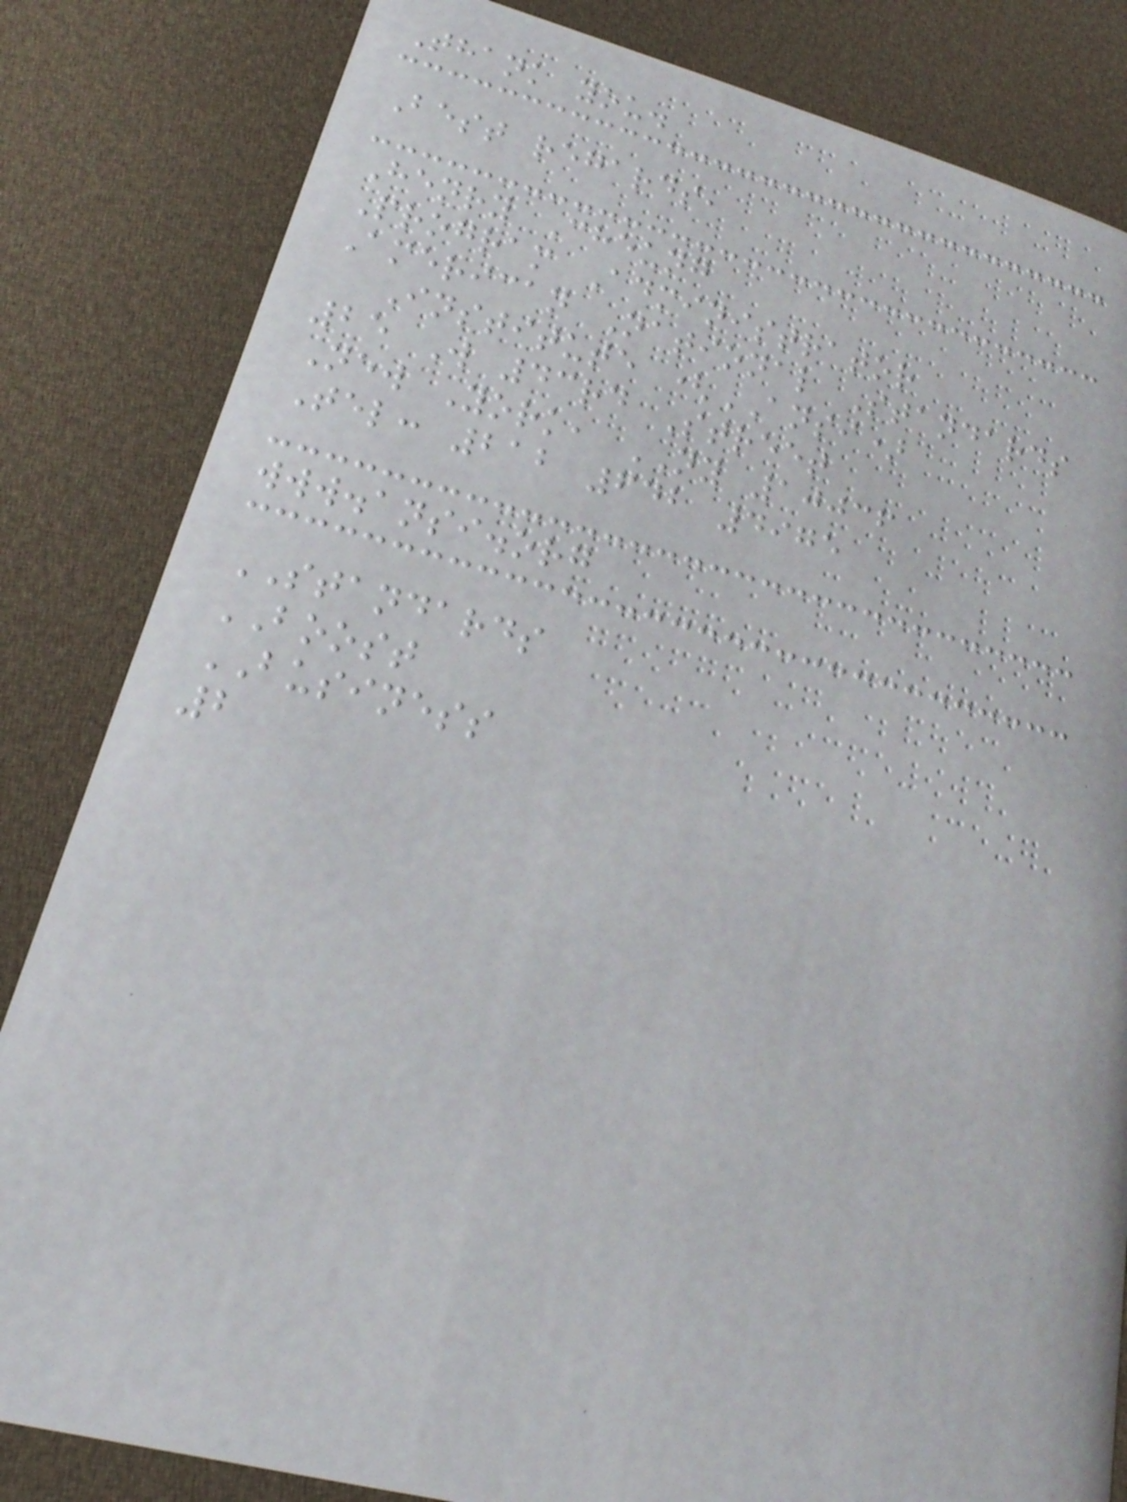Thank you.
Best regards,
Henry Cheung
Program Administrator
American National Standards
Institute (ANSI)
25 W 43rd Street
New York, NY 10036
Tel: 212 642 4975
www.ansi.org
STANDARDS
BOOST
BUSINESS
2
